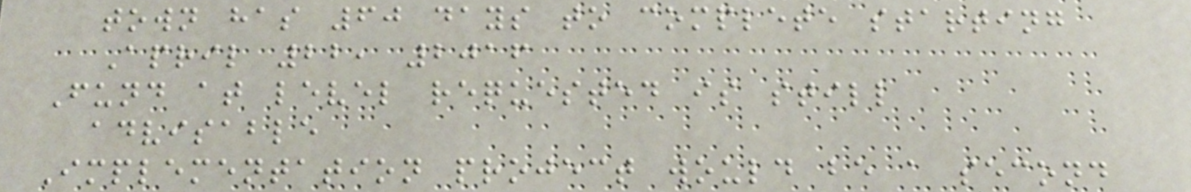town has 60 days to complete starting
April 22, 2016
Fund at level requested is still
advisable
Implementation project would be a second
